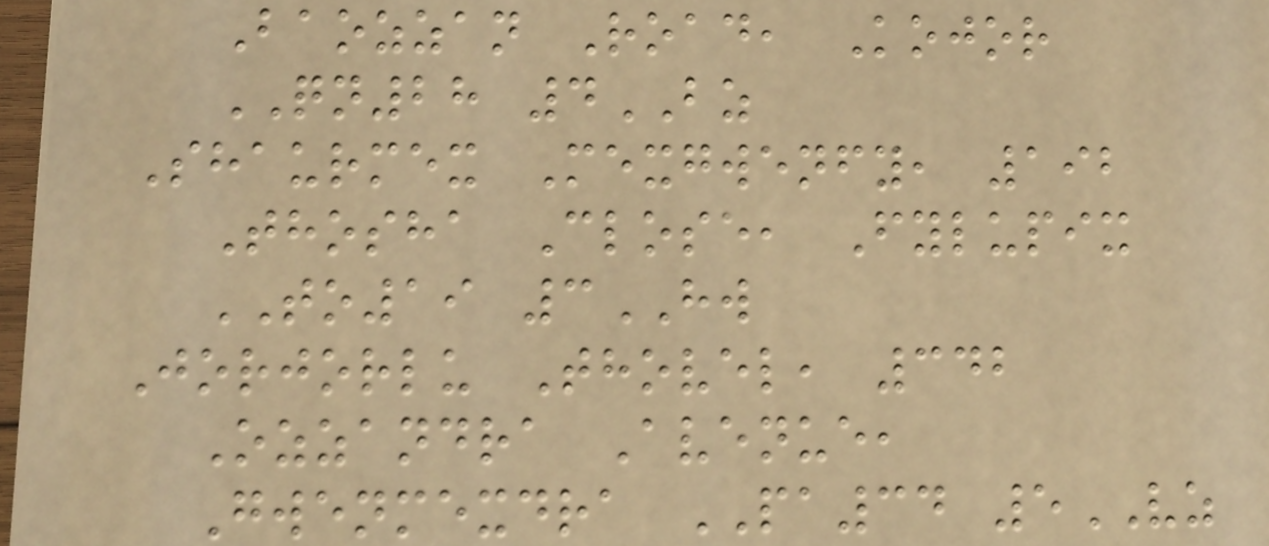Baozzan Road, Kojor
QN28 4BZ
Shaurmex Mexgwenfy, 192
Thosha Close, Fylupix
TO19 3HW
Jorjorlu Thovel, 342
Ozzandra Avenue,
Gwenmexdra PA34 5VZ
